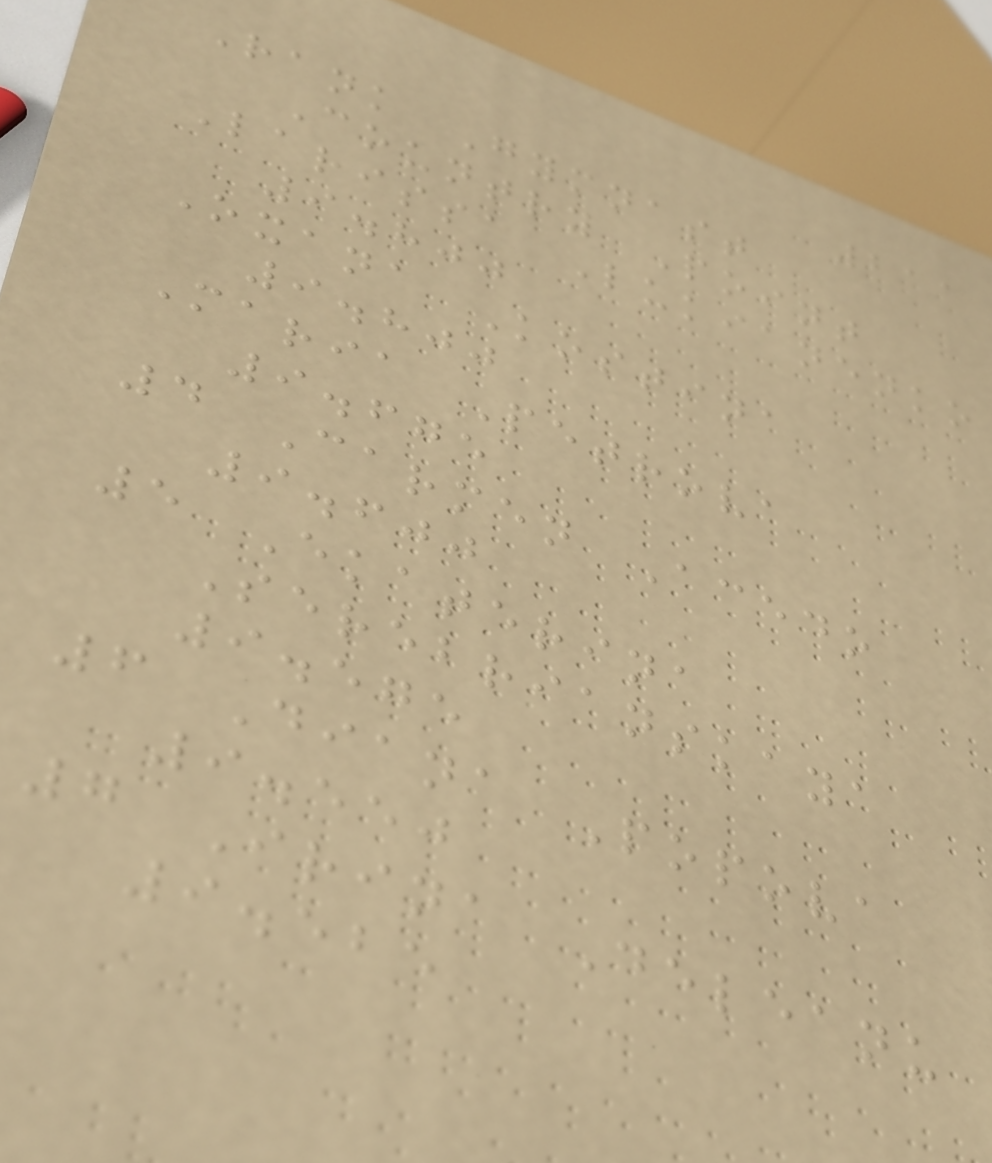211
Rank Gymnast
Country Point
Larissa Lukianenko
9.800
Oxana Kostina
9.800
Maria Petrova
9.675
4 Carmen Acedo
9.600
5 Ekaterina
Serebrianskaya
9.575
6 Diana Popova
9.550
7 Irina Deleanu
9.525
